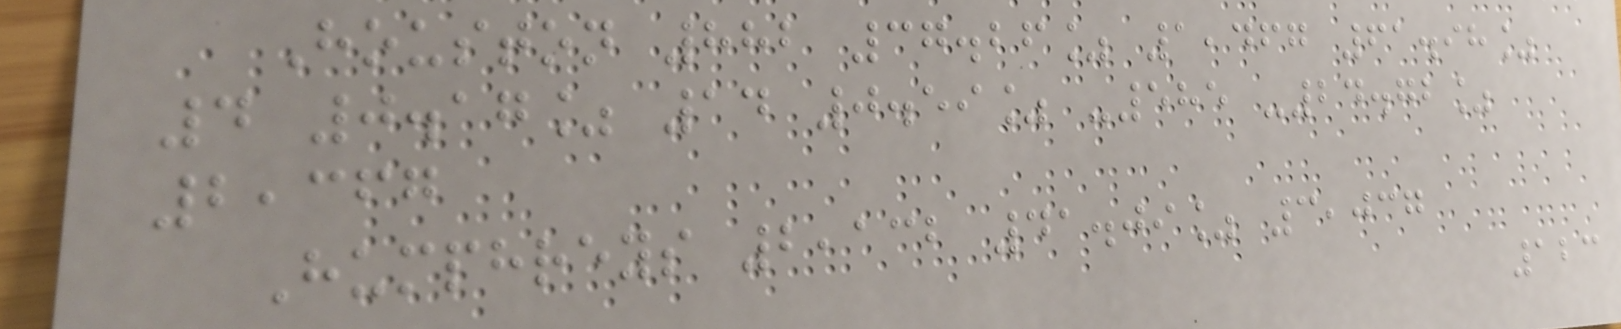Houston 882 37.26% 1,467 61.98%
4 0.17% 14 0.59% -585 -24.72%
2,367
Humphreys 2,132 41.09% 3,037
123
